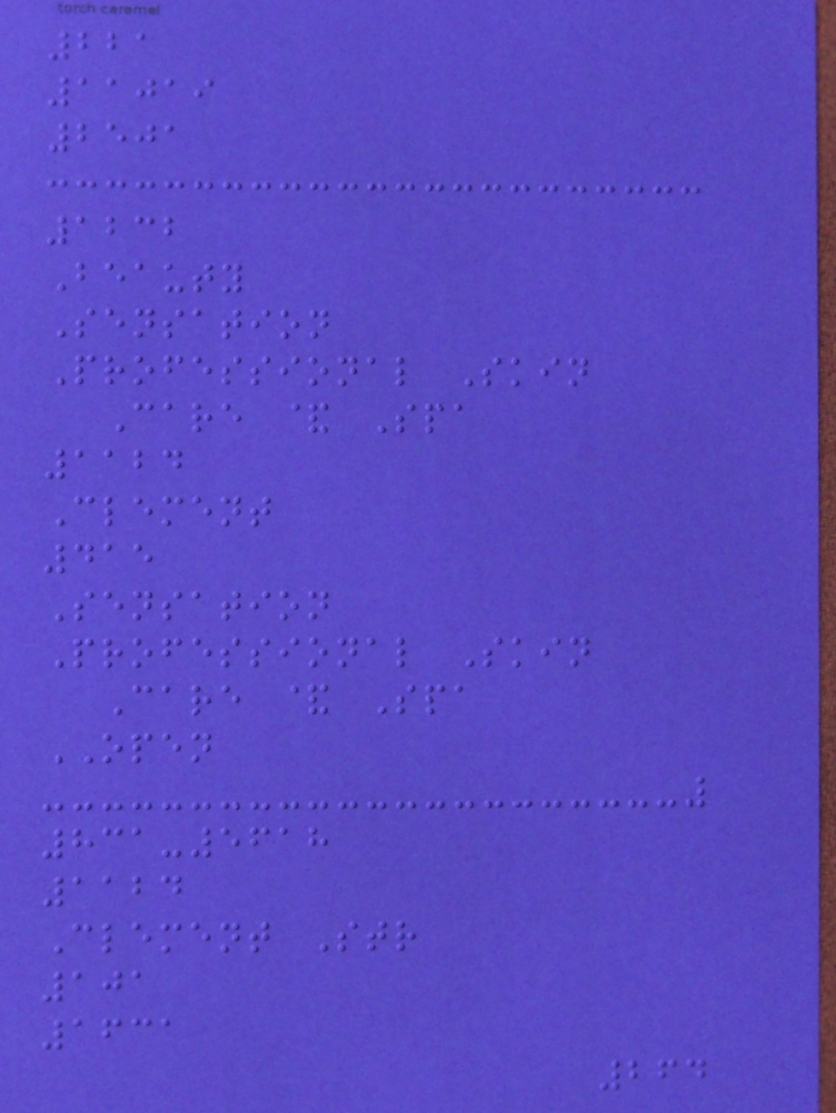221
11019
2501
1232
Beauty
Sensation
Professional Skin
Care & Spa
1124
Clement
415
Sensation
Professional Skin
Care & Spa
OPEN
831-5618
1124
Clement Str
101
1631
264
